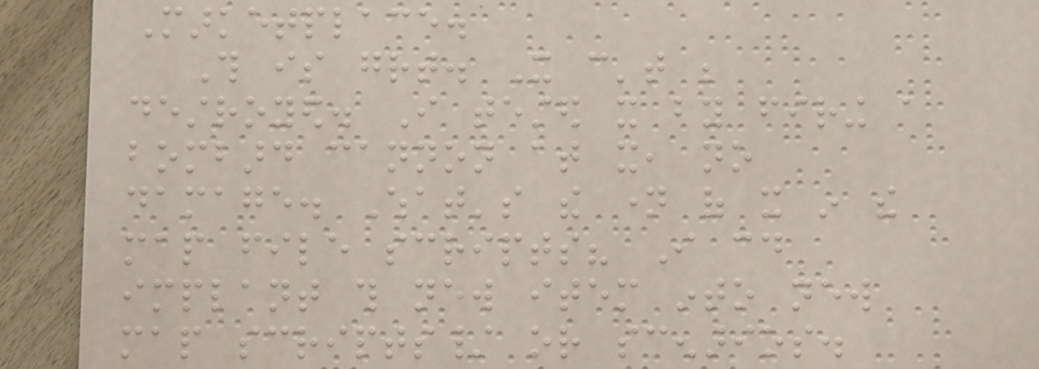Marketplace.
This is great. It can't be
destroyed. I tested it by firing a
bombard cannon at it, no
damage. What's the name of it in the
map file scripts? I could
implant this new item into new
map scripts/ or scenarios.
